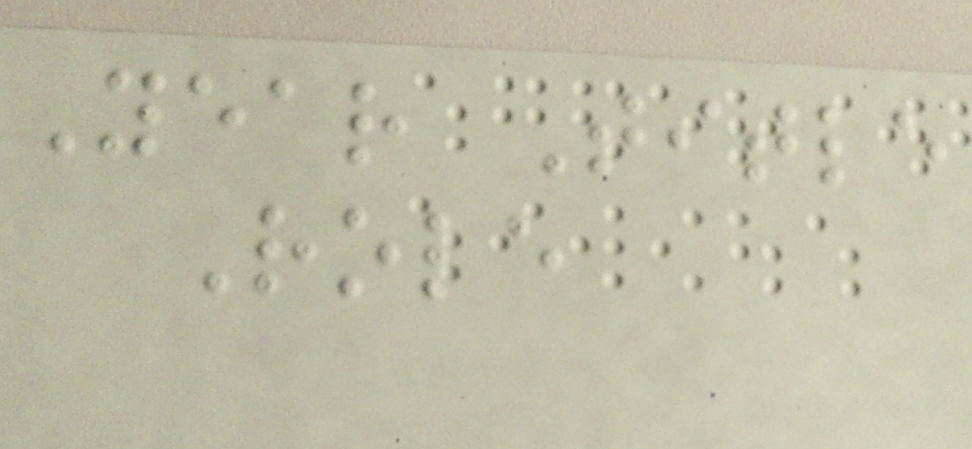Year Title
Role
